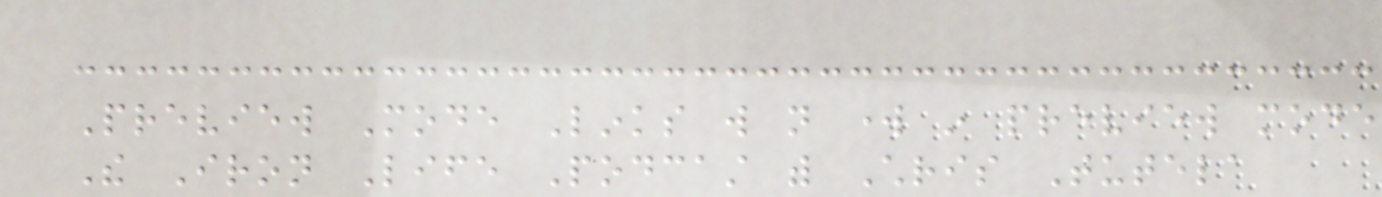Preview Mode Links will not work in preview mode
The Iron Life Podcast with Chris Tutela
